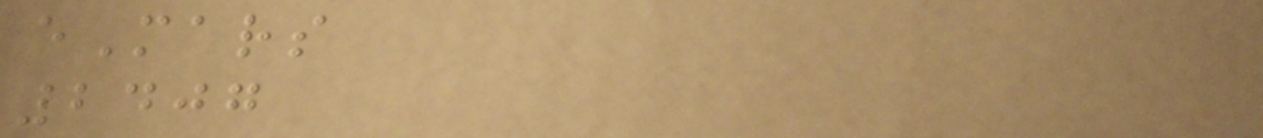eMars
2407
